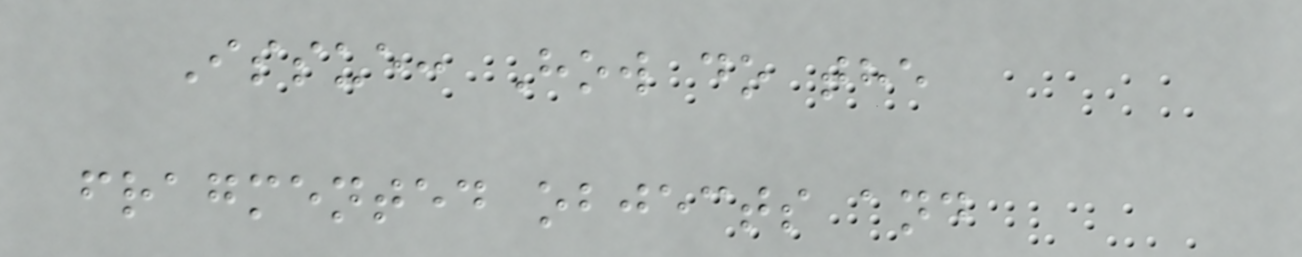Issue: How do the
fragmented objects and
